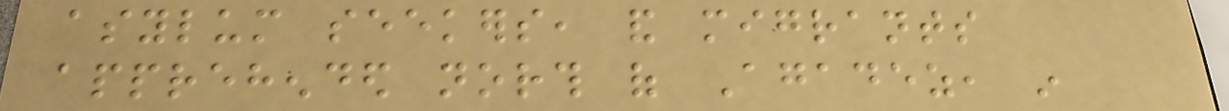asylum seekers, and migrants
apprehended north of Agadez, in
